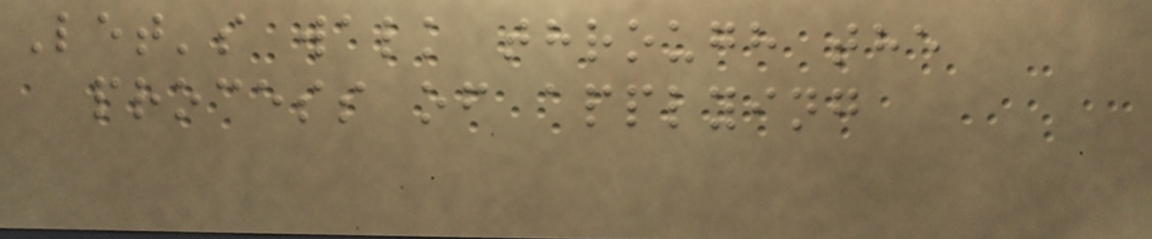Let's walk through the
process of applying
